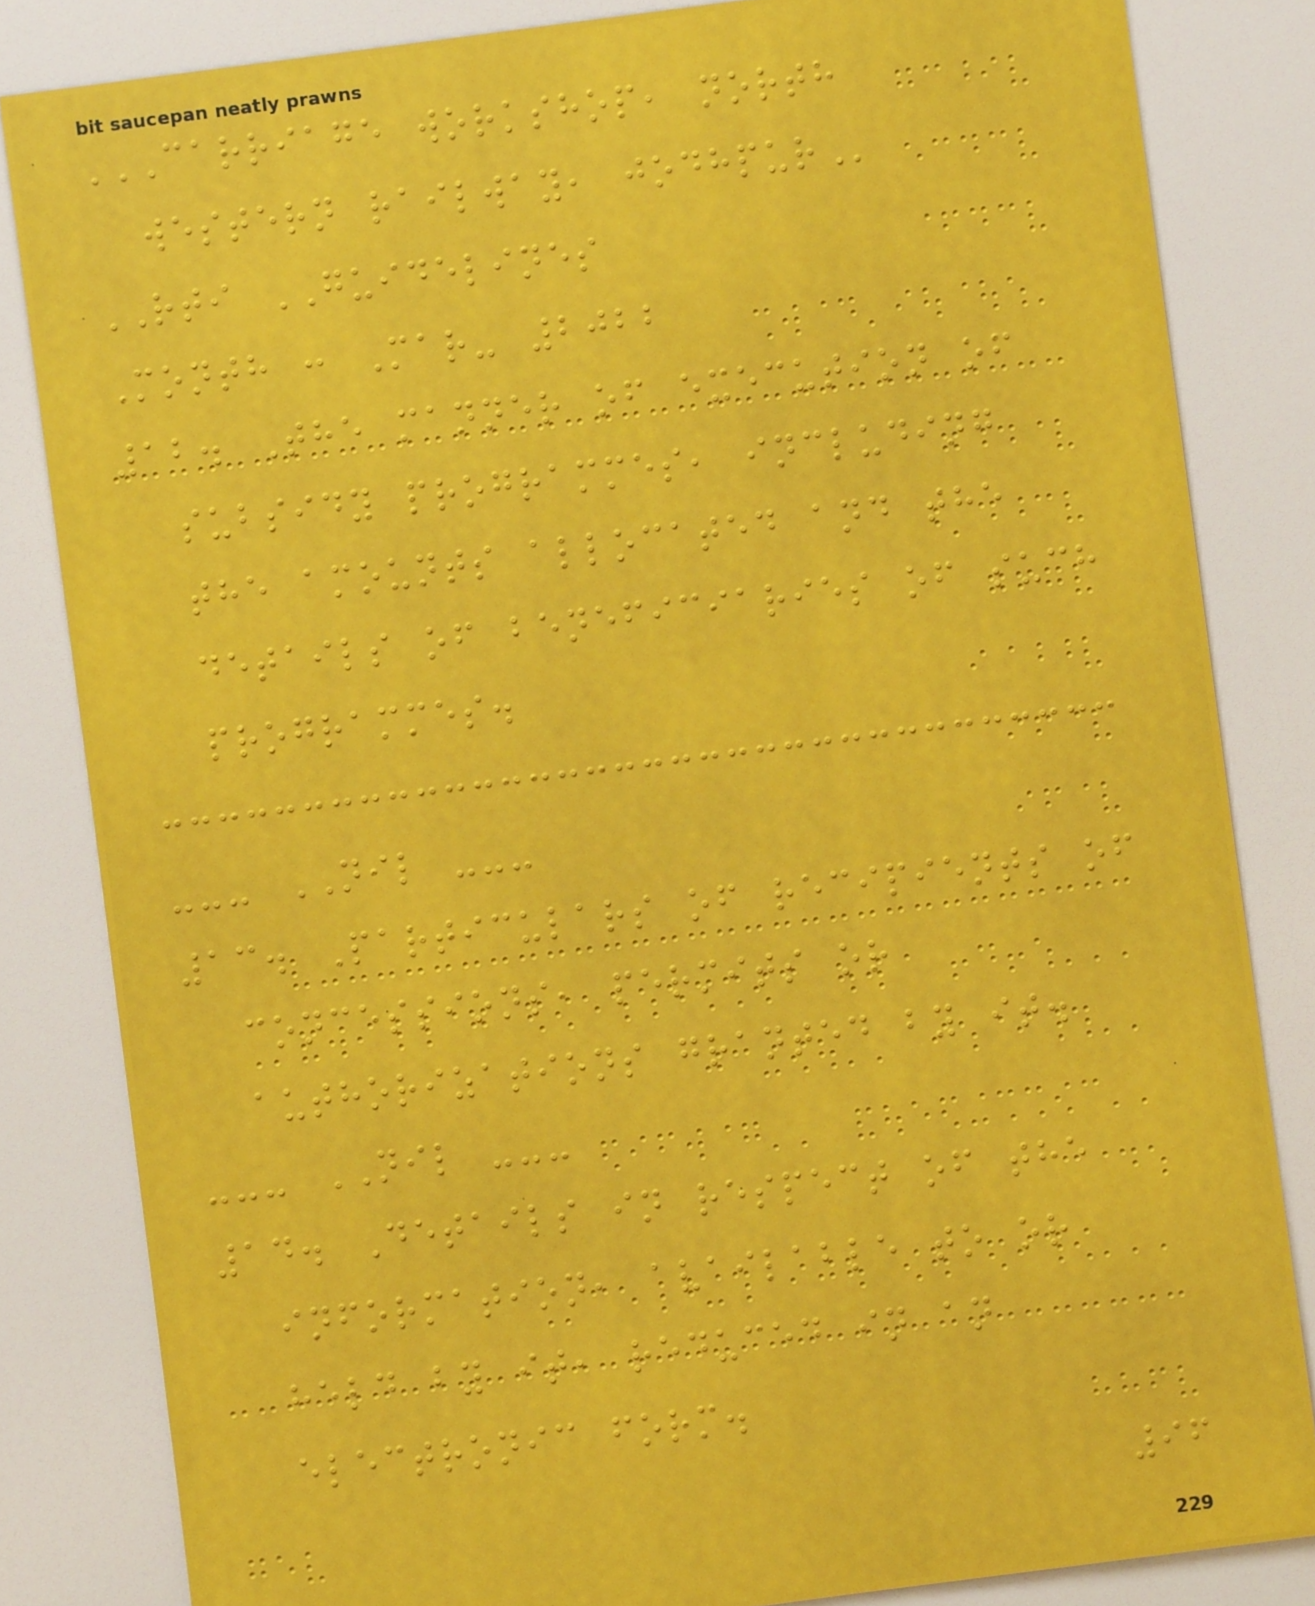CARRIAGE WORKSHOP, NORTH
WESTERN RAILWAY, JODHPUR
RTI GUIDELINES
Month : Mar- 2022
12. The manner of execution of
subsidy programmes, including
the amounts allocated and the
details of beneficiaries of such
programmes.
--- NIL ---
13. Particulars of recipients of
concessions, permits or
authorizations granted by it.
--- NIL ---
14. Details in respect of the
information, available to or
held by it, reduced in an
electronic form.
96
